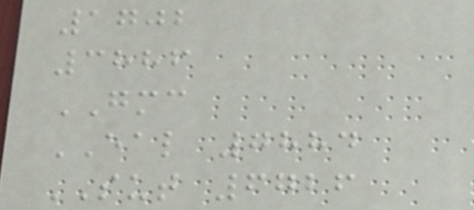1702
3886
GMC
EAL 7884
SUT 6726
